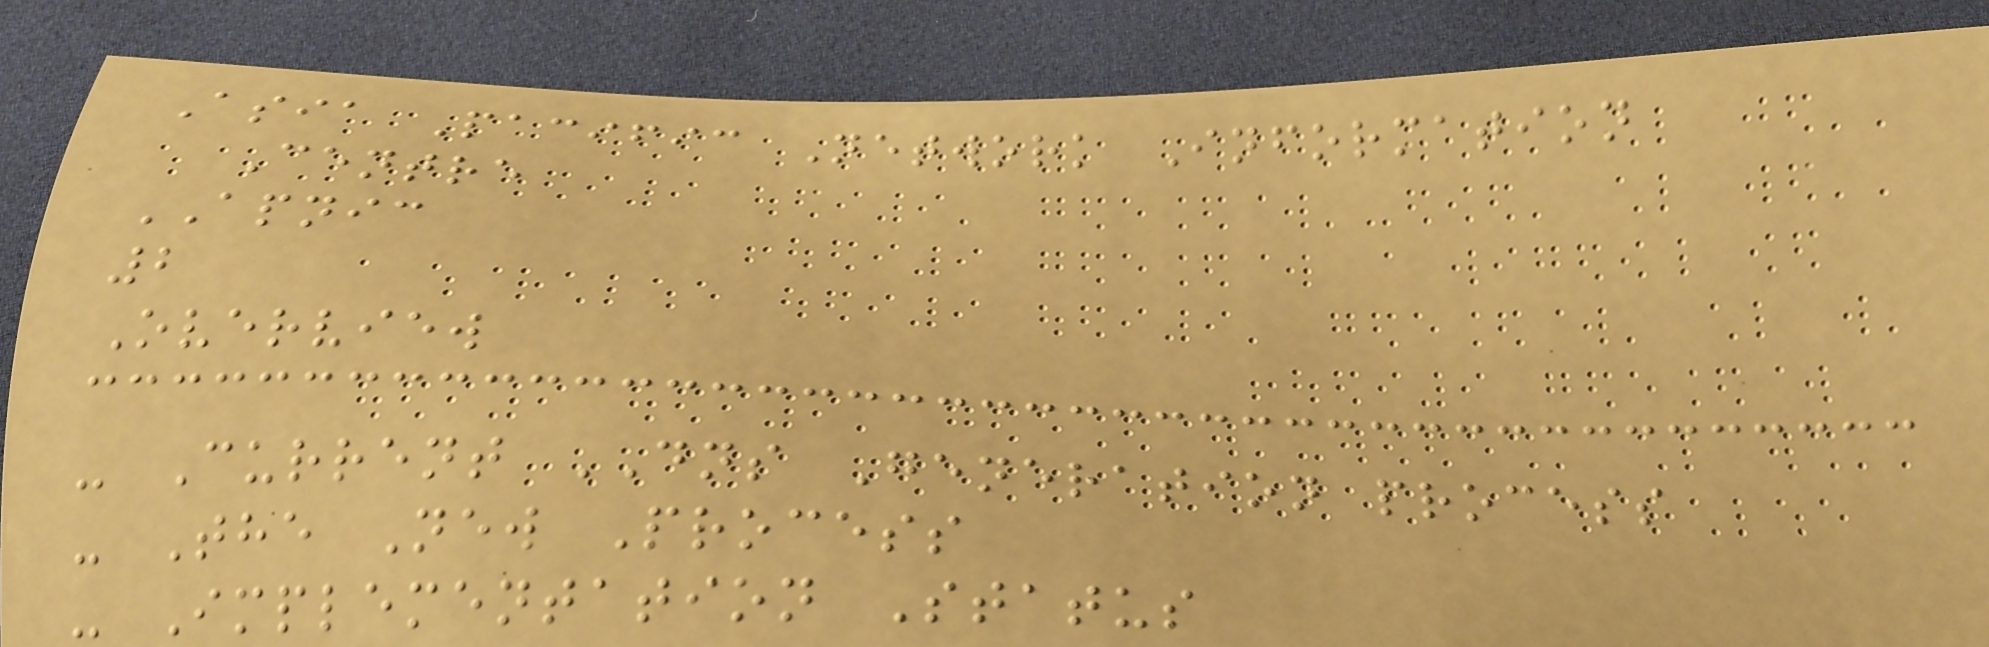Asia Pacific Network Information
Centre
APNIC
2
Overview
- Current DNS Generation process
- The New Process
- Implementation Status
